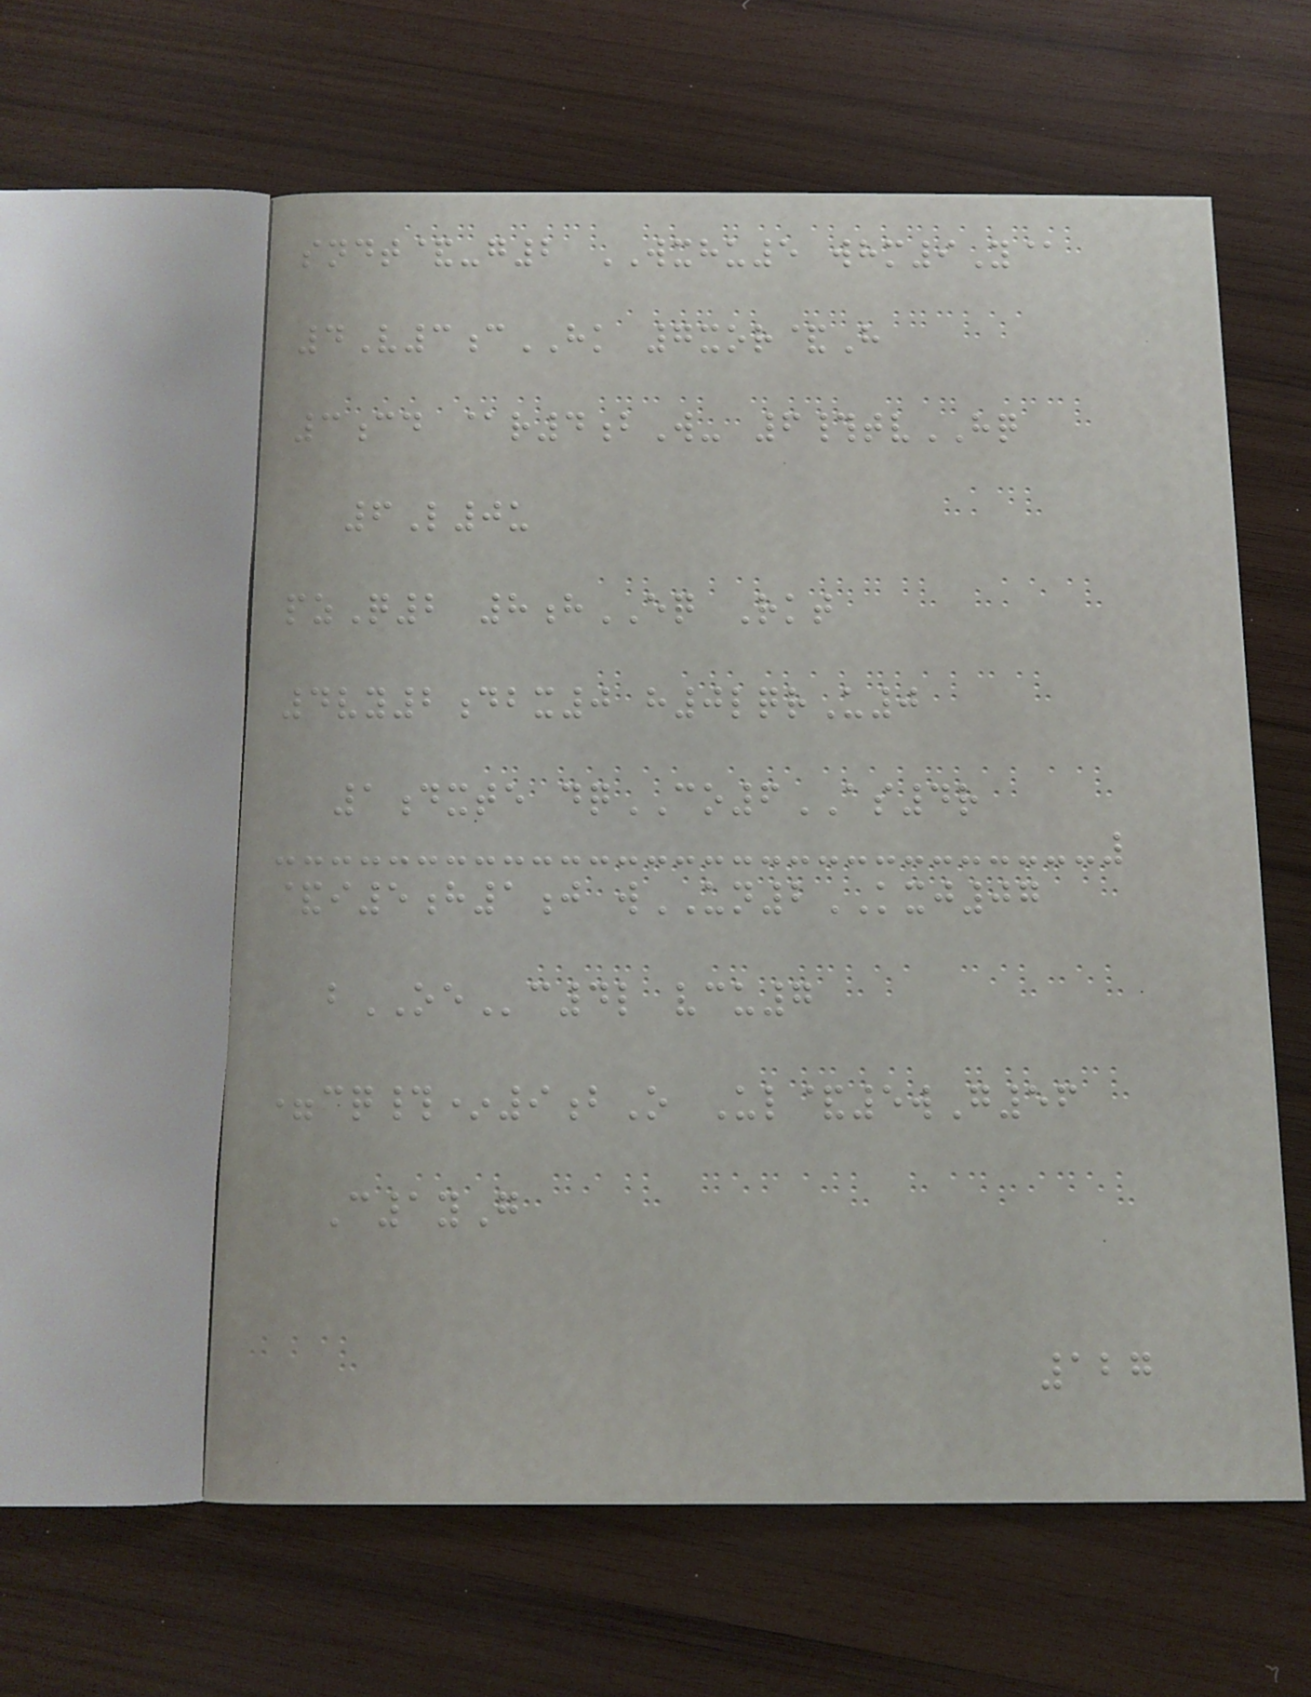sndt&-g2 WXHU5 whm9Y@
4V3cHK 7xor&H
3cd @r4bW- 6#tvHQ
6L0u
pzQ2 8hEQ Rkt
4vy2dbx0 h0lqrU0
1dxte dqCO6AS4r
&i5h1j wUN2KXJ07
bOEc4l vcu7
=cq#*9bO Ul&5wG56
C1yG
127
